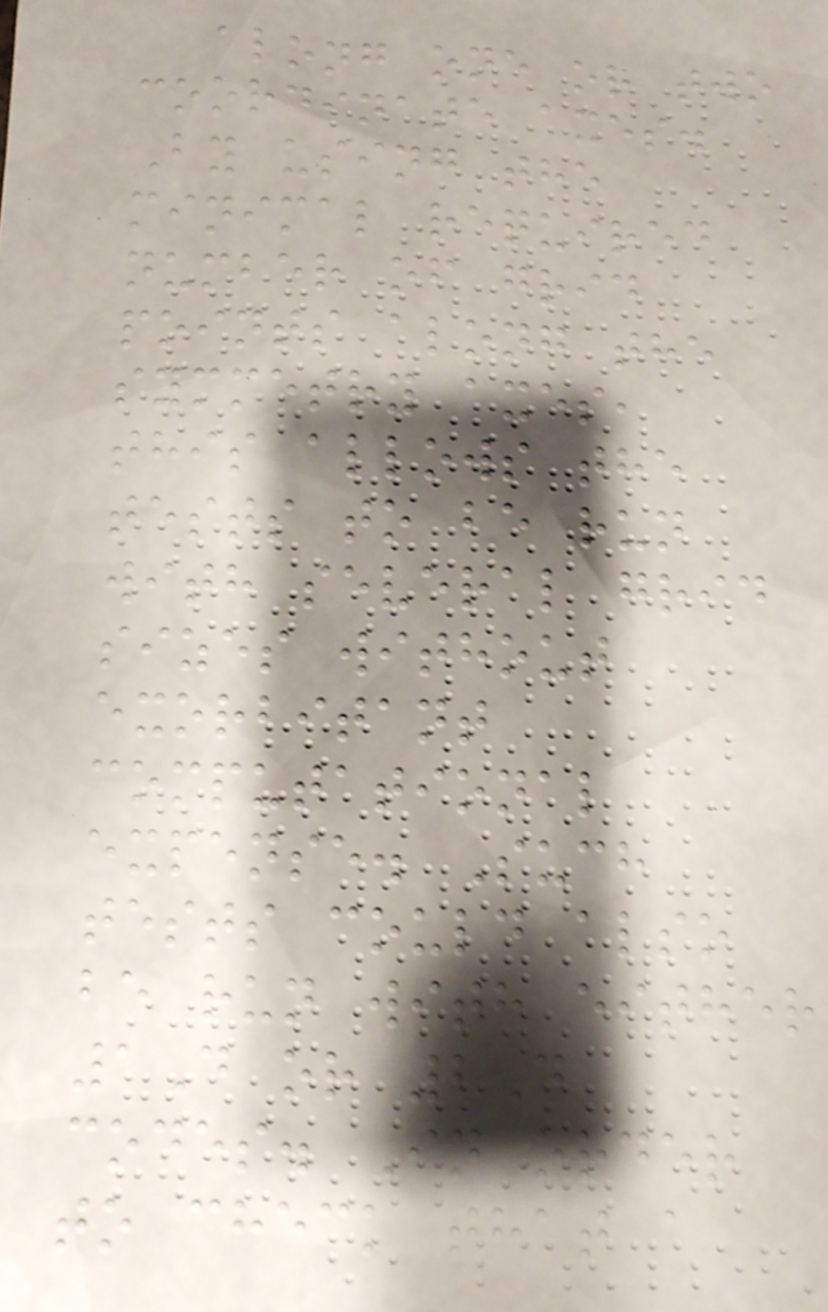along one or two
coordinate axes.
By using the
minimal required
number of grid
points along the
symmetry axes,
this allows the
tests to be run
with several grid
sizes without
exorbitant
computational
expense. Such
tests could also
be run with either
1D or 2D
codes. In order
to check that a
